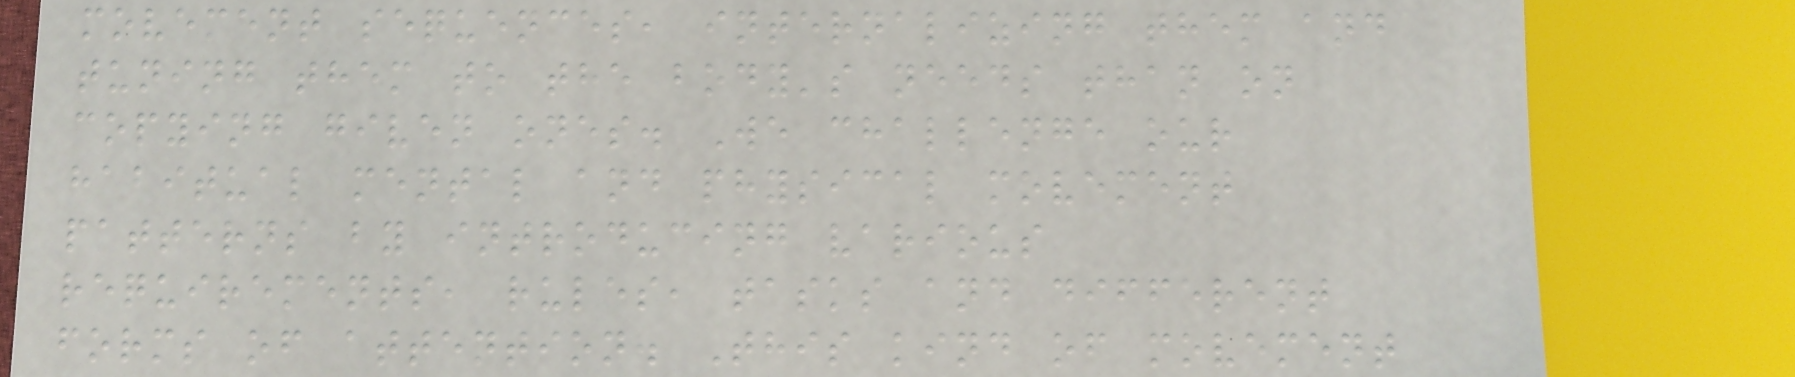movement sequences, internalizing them and
tuning them to the body's needs than on
copying given ones. We challenge our
habitual mental and physical movement
patterns by introducing various
requirements, rules, tasks and different
forms of attention. This kind of movement
